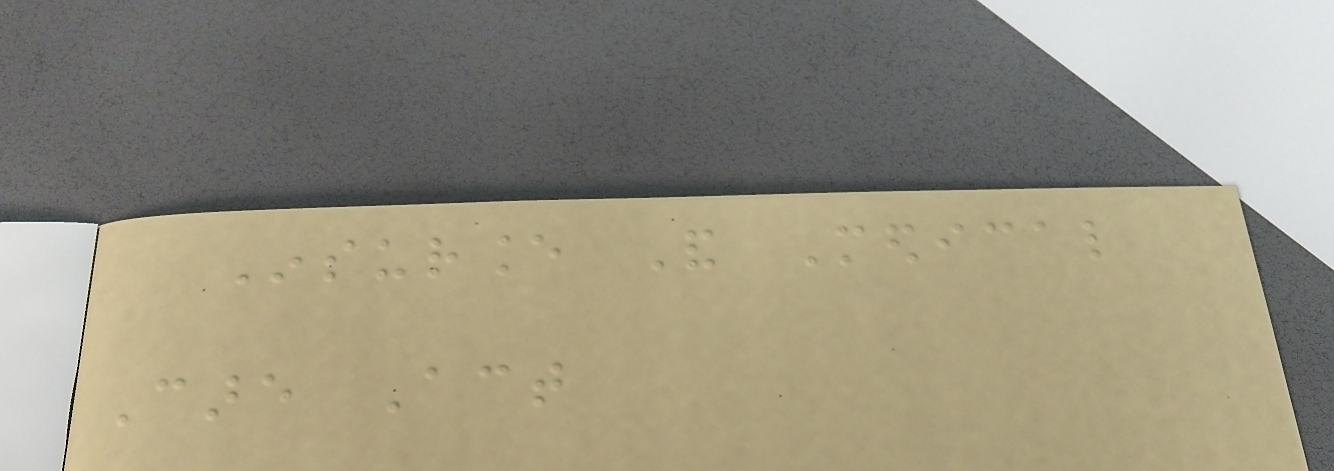Insurance And Medical
Care Act
